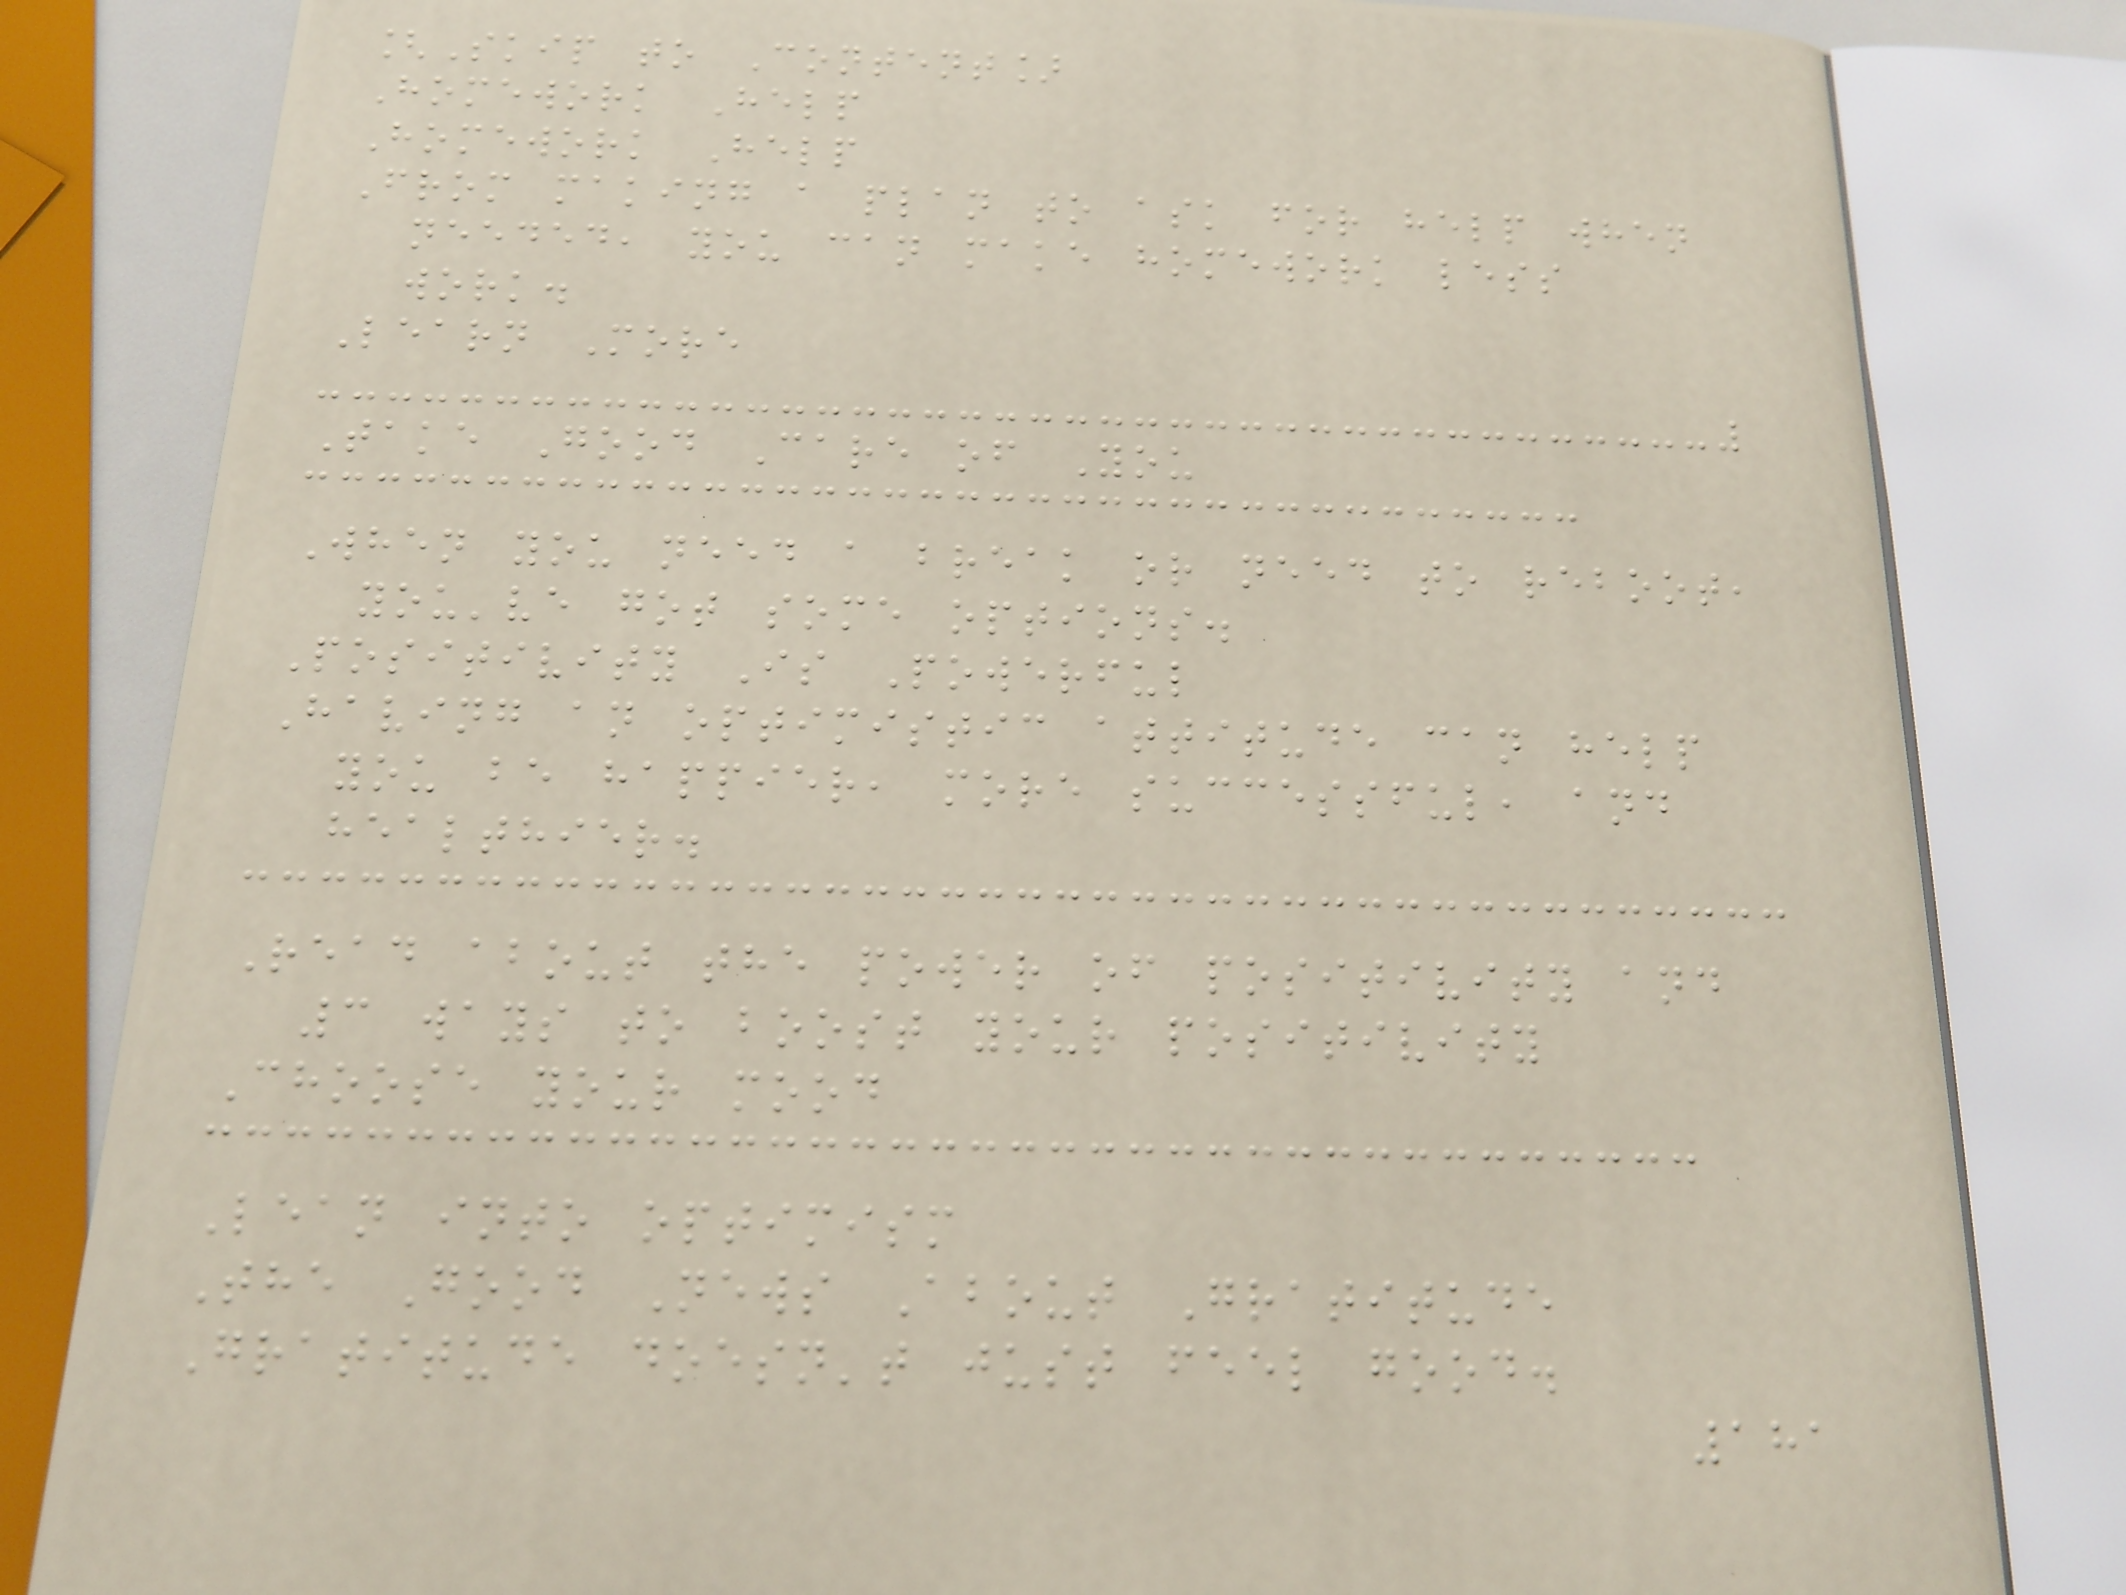[Skip to Content]
Homework Help
Homework Help
From making a plan to ask for help when
needed, you can make homework less
work.
Learn More
Take Good Care of You
When you need a break or need to reboot,
you've got some options.
Positivity Is Powerful
Having an optimistic attitude can help
you be happier, more successful, and
healthier.
Read about the power of positivity and
3 ways to boost your positivity
Choose your mood
Lean into optimism
The Good News About Gratitude
Gratitude doesn't just feel good.
181
